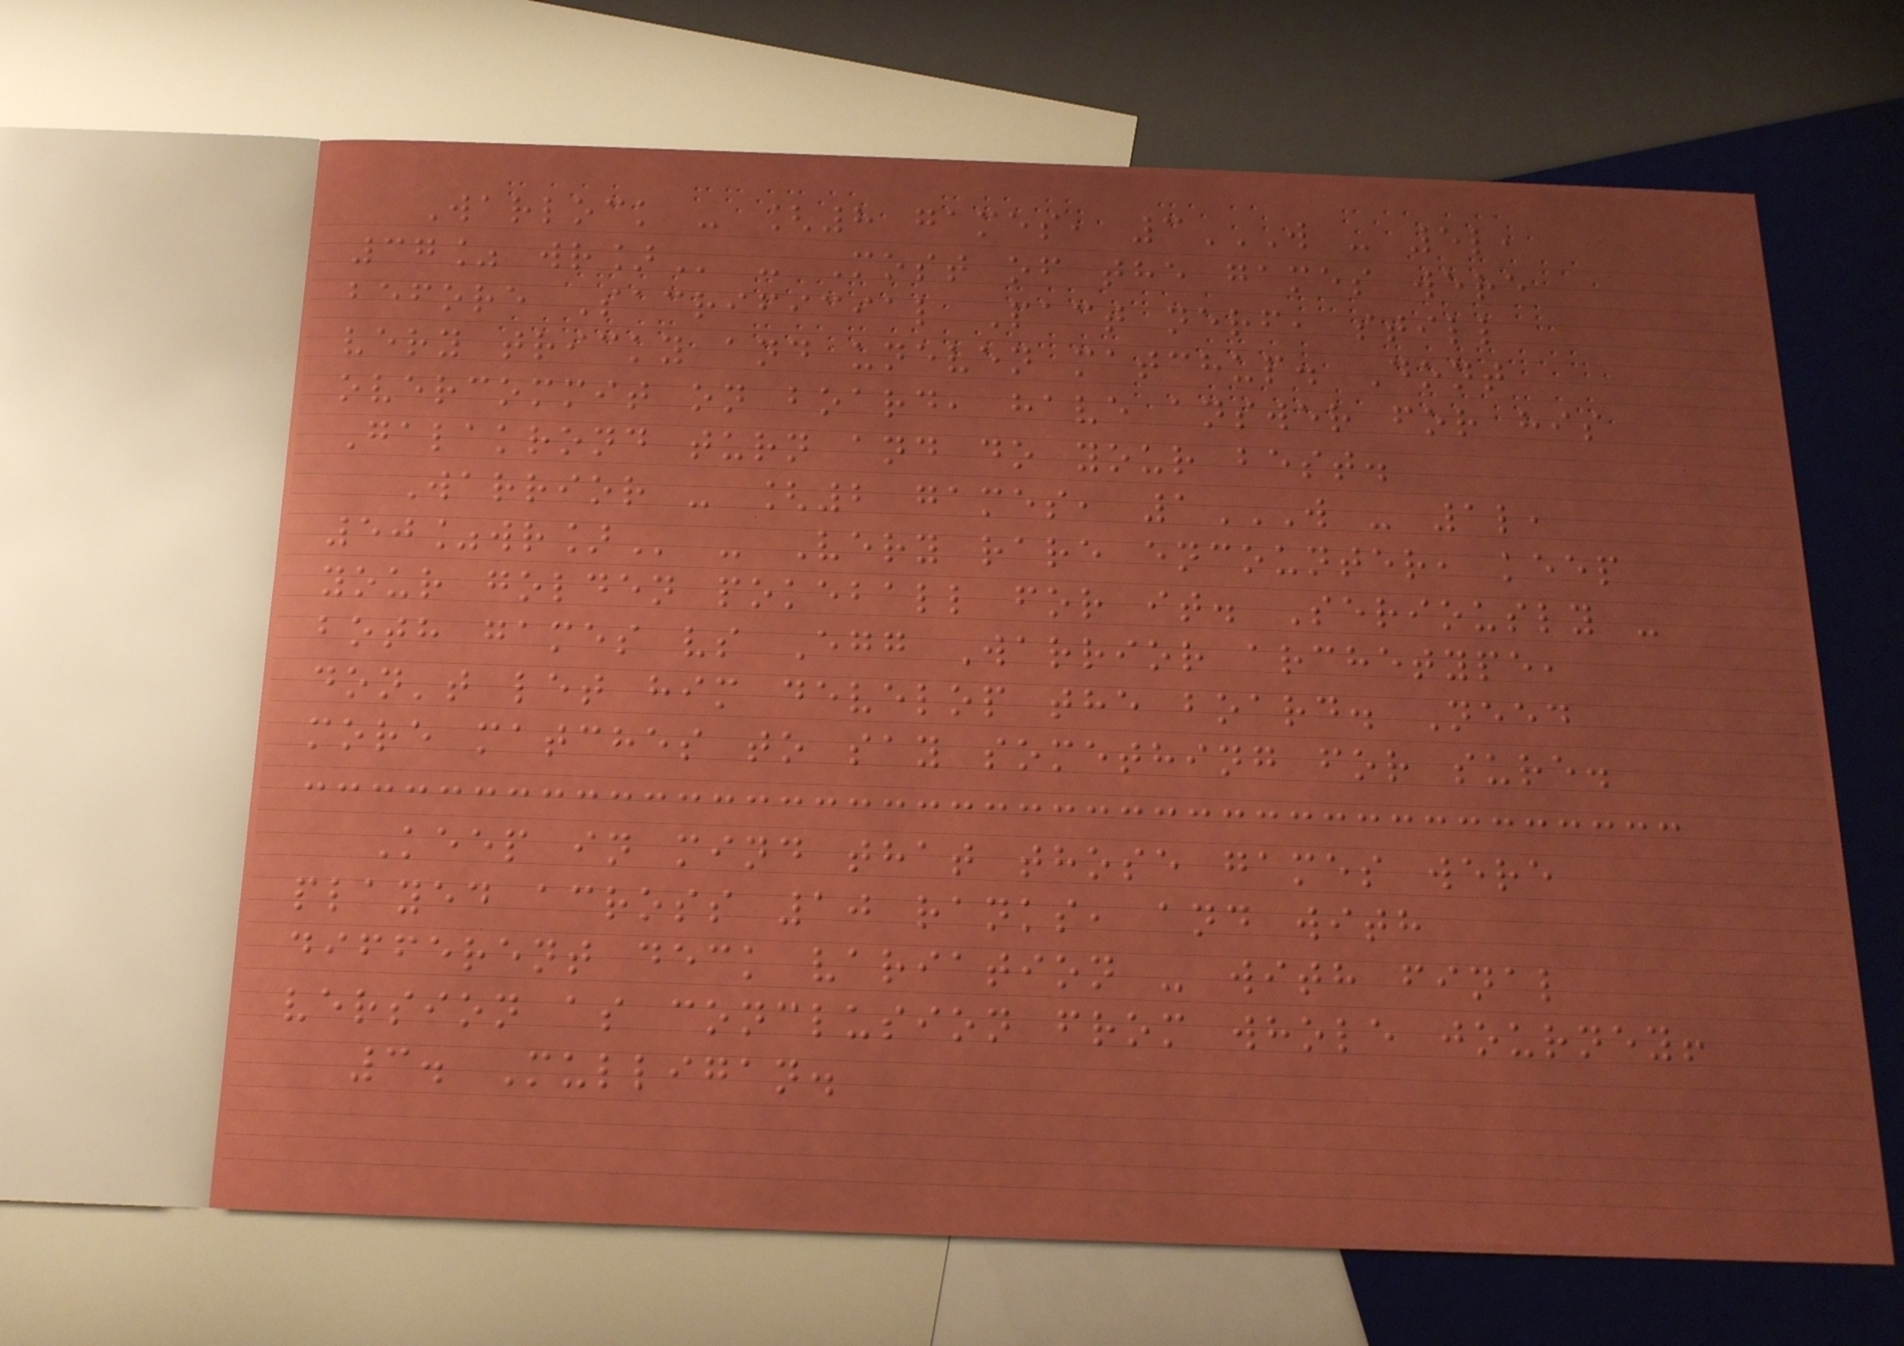Warlock - [8 games, 3W - 5L,
37% WR] - Most of the games were
before Sacrificial Pact nerf, still
very tricky and uneven matchup. Dont
overcommit on board, have answer for his
Galakrond turn and do your best.
Warrior - [2 games, 1W - 1L,
50%WR] - Very rare encounter, keep
your golden pokeball for it. Seriously -
both games vs Egg Warrior archetype,
don't let him develop the board. Need
more matches to say something for sure.
Keep in mind that those games were
played across 10 ranks, and with
different deck variation - with final
version as conclusion from whole journey!
3. Mulligan.
